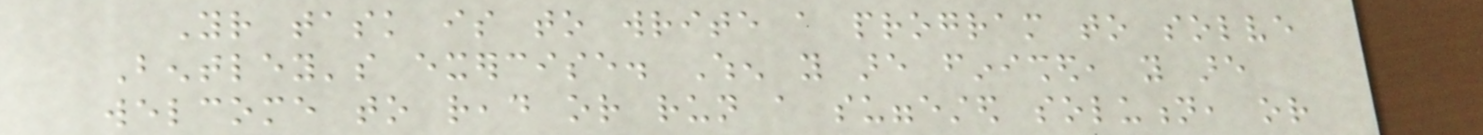Your task is to write a program to solve
Bentley's exercise. When you are finished, you are
welcome to read or run a suggested solution, or
